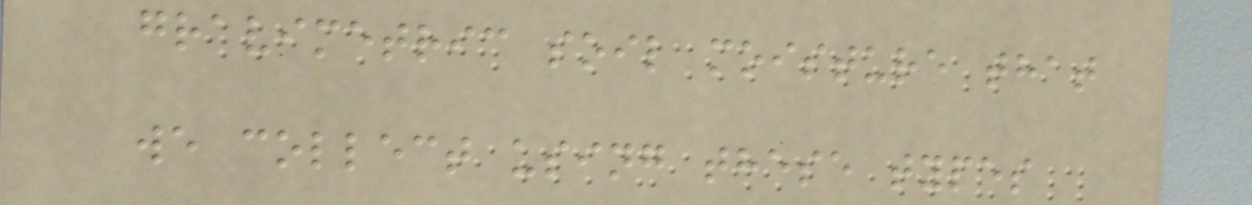gravimetric soil moisture that
we collect using these types
